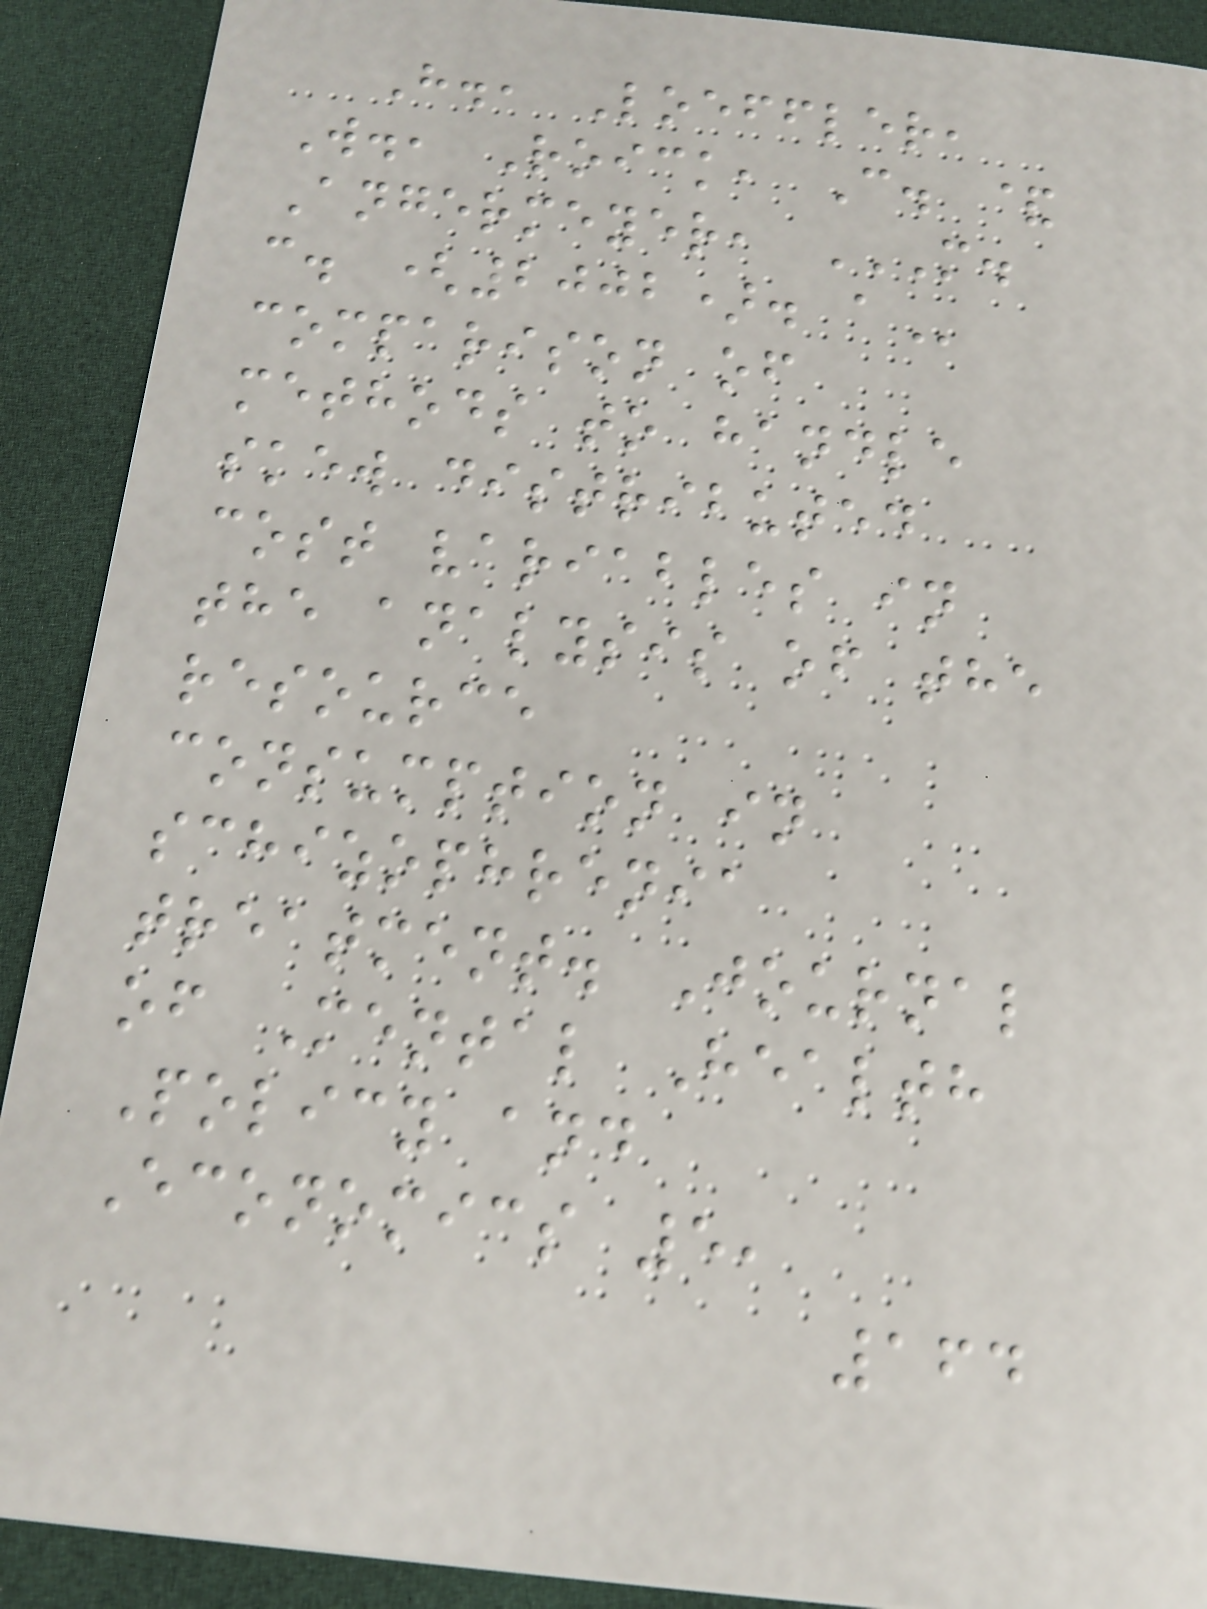H., Loeffler,
W., Roick, C. &
Angermeyer, M.
C. (2002). A
comparison of
methods to handle
skew distributed
cost variables in
the analysis of the
resource
consumption in
schizophrenia
treatment. Journal
of Mental Health
Policy and
Economics 5,
164
